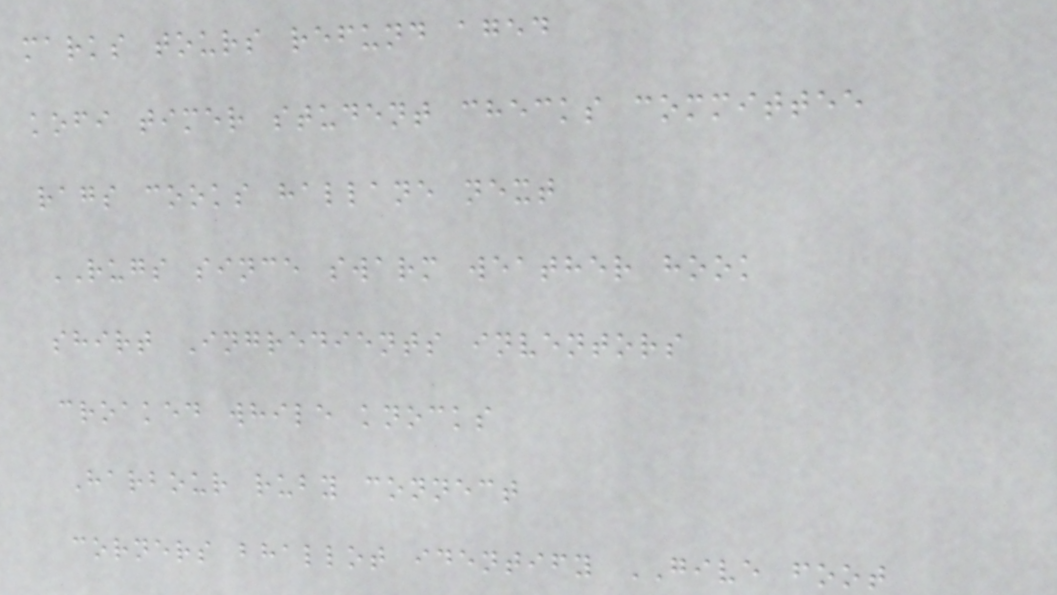marks tours refund aged
kofi timer student checks committee
rags cooks hallane next
RUGS since swarm weather hook
shirt Ingredients inventors
croaked while knocks
Harbour ruby connect
corners bhallot identify GIVE foot
